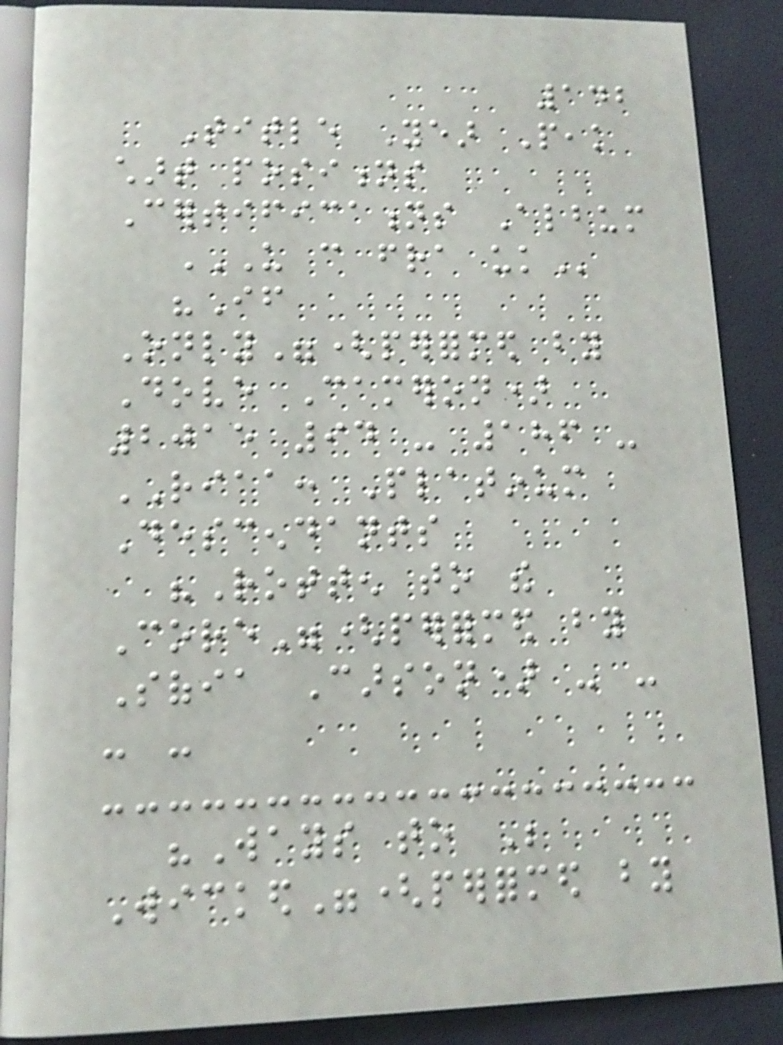142
Title Year Peak
chart positions
Certifications Album
US CAN FRA UK
"If
Only"(performed by
Dove Cameron)
2015 94 - 186 -
RIAA: Platinum
Descendants
"Rotten to the
Core"(performed by
Sofia Carson) - -
- -
"Ways to Be
Wicked"(performed by
